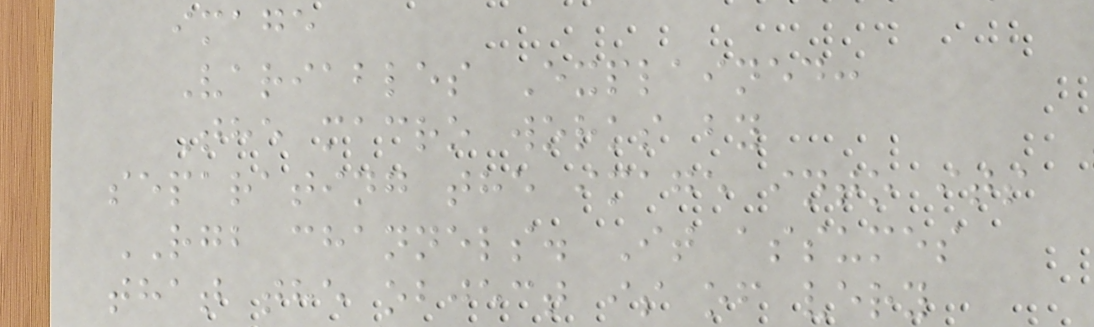image
Variables Explained:
The macro works by
separating the image into its
RGB channels. It assumes
that the object is of very
